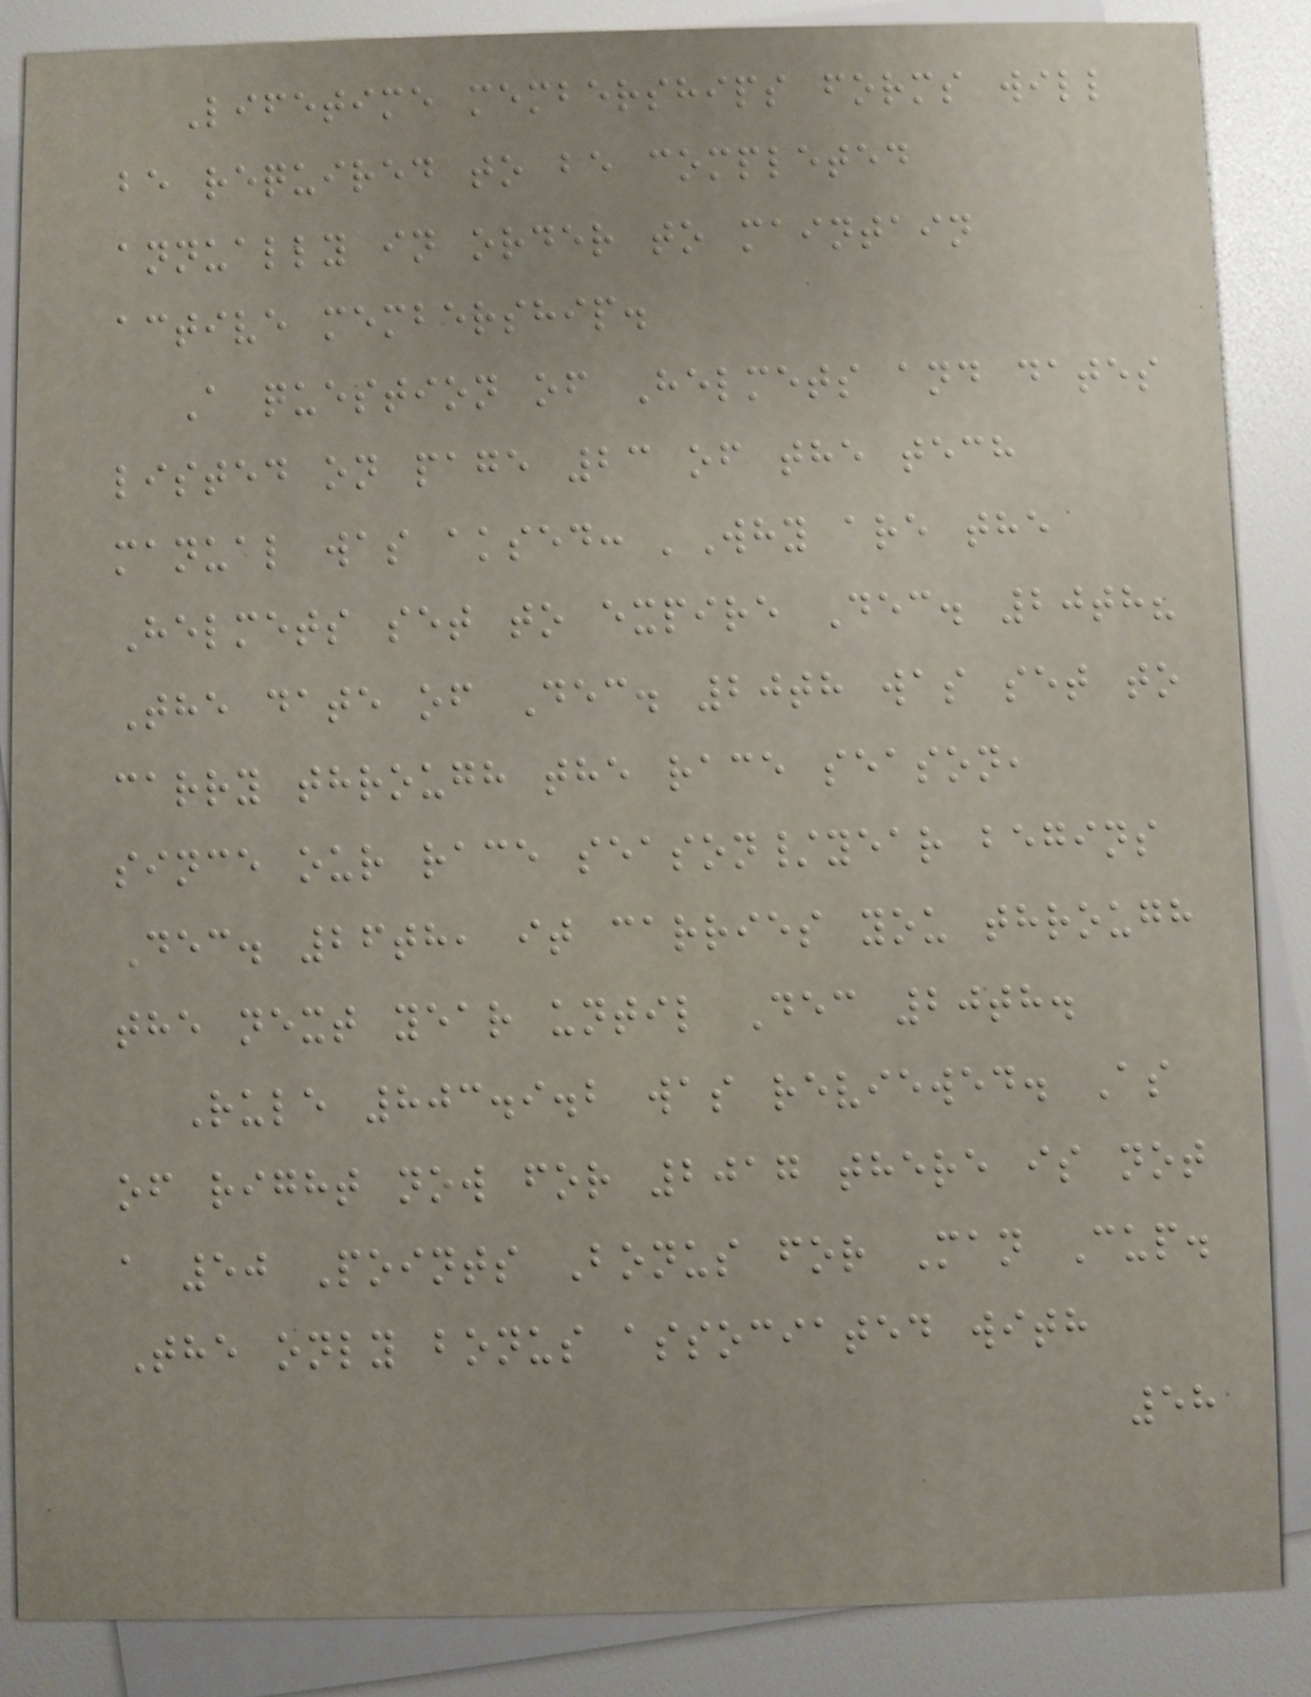Lifetime memberships forms will
be required to be completed
annually in order to maintain
active membership.
A question of Helmets and dates
listed on page 23 of the tech
manual was aksed: 'Why are the
Helmets set to expire Dec. 20th?
The date of Dec. 20th was set to
carry through the race season,
since our race season/year begins
Dec. 26th, it carries you through
the next year until Dec 20th.
Rule 803.9.2 was reviewed. As
of right now for 2017 there is not
a 50 Points Bonus for Man Cup.
The only bonus associated with
58
